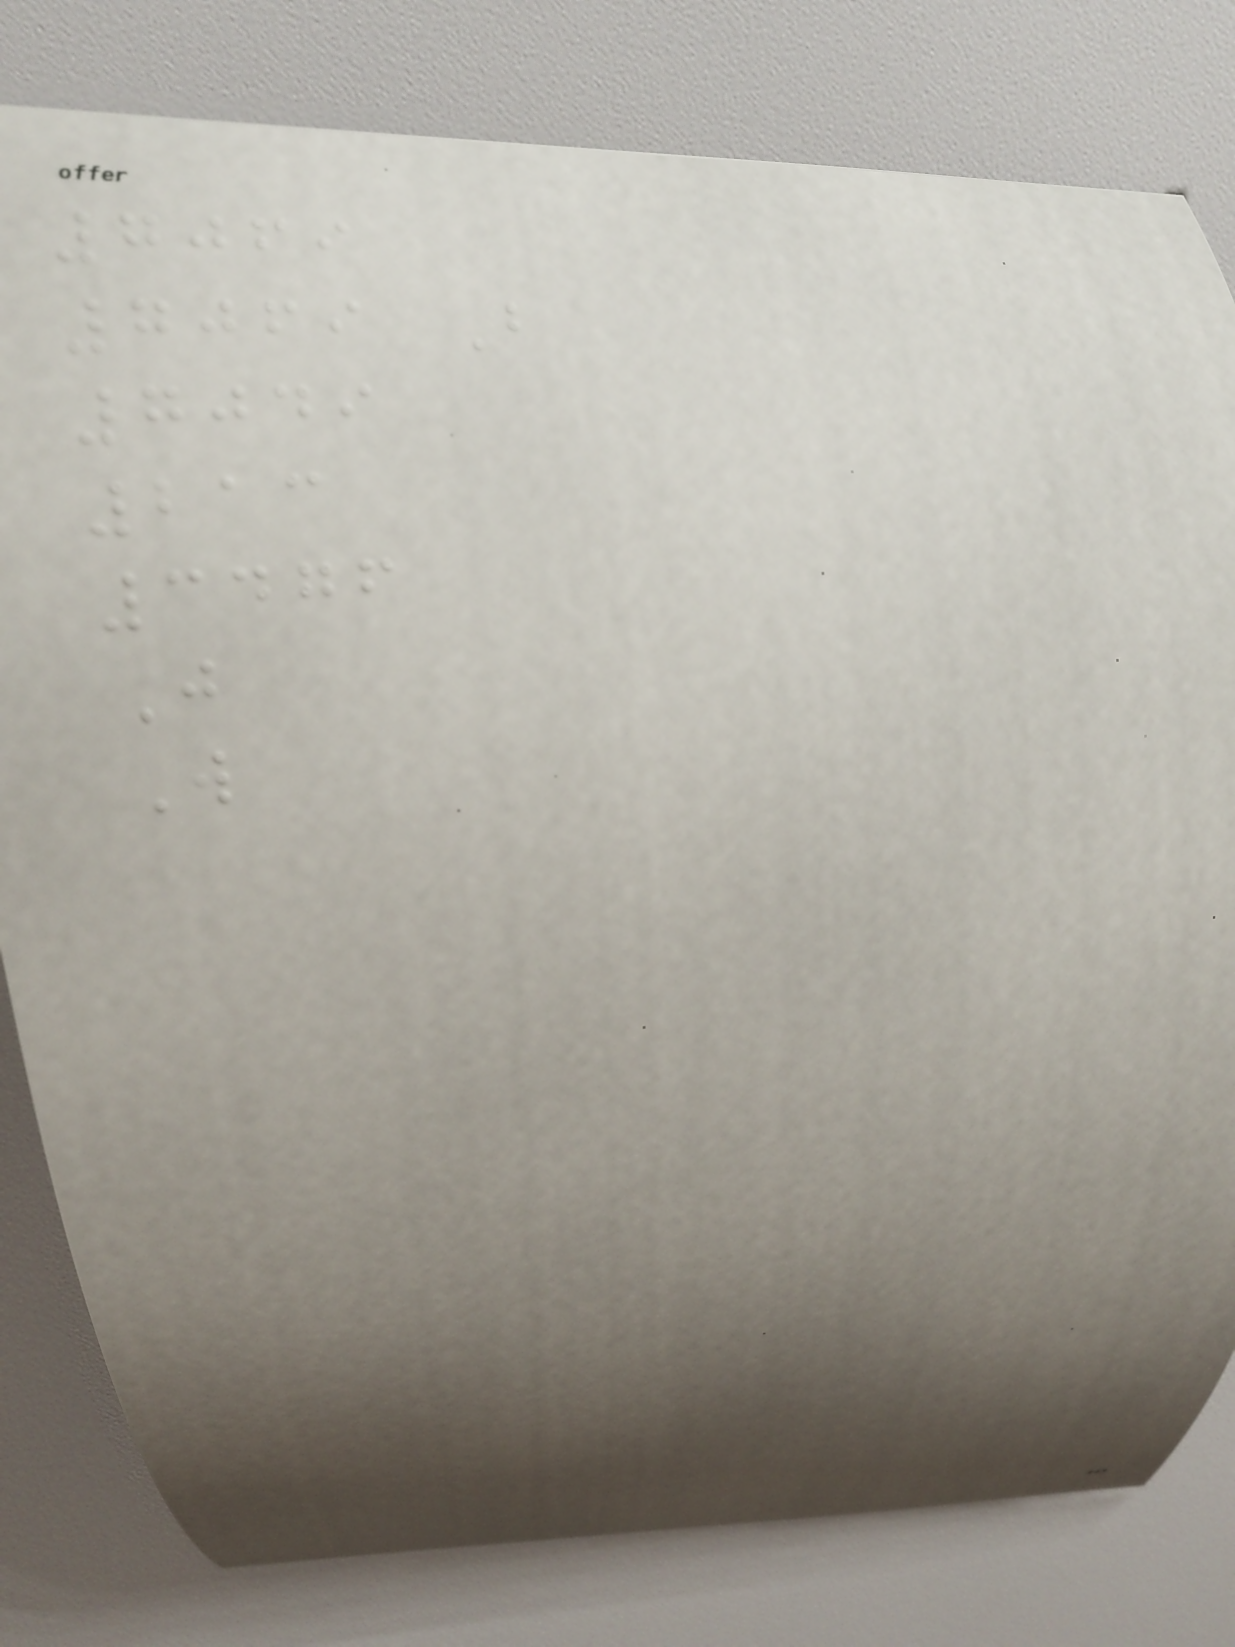7069
7069 B
7049
213
3476
J
W
